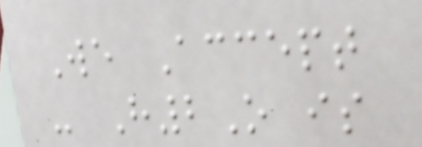We Accept
- H2O is
